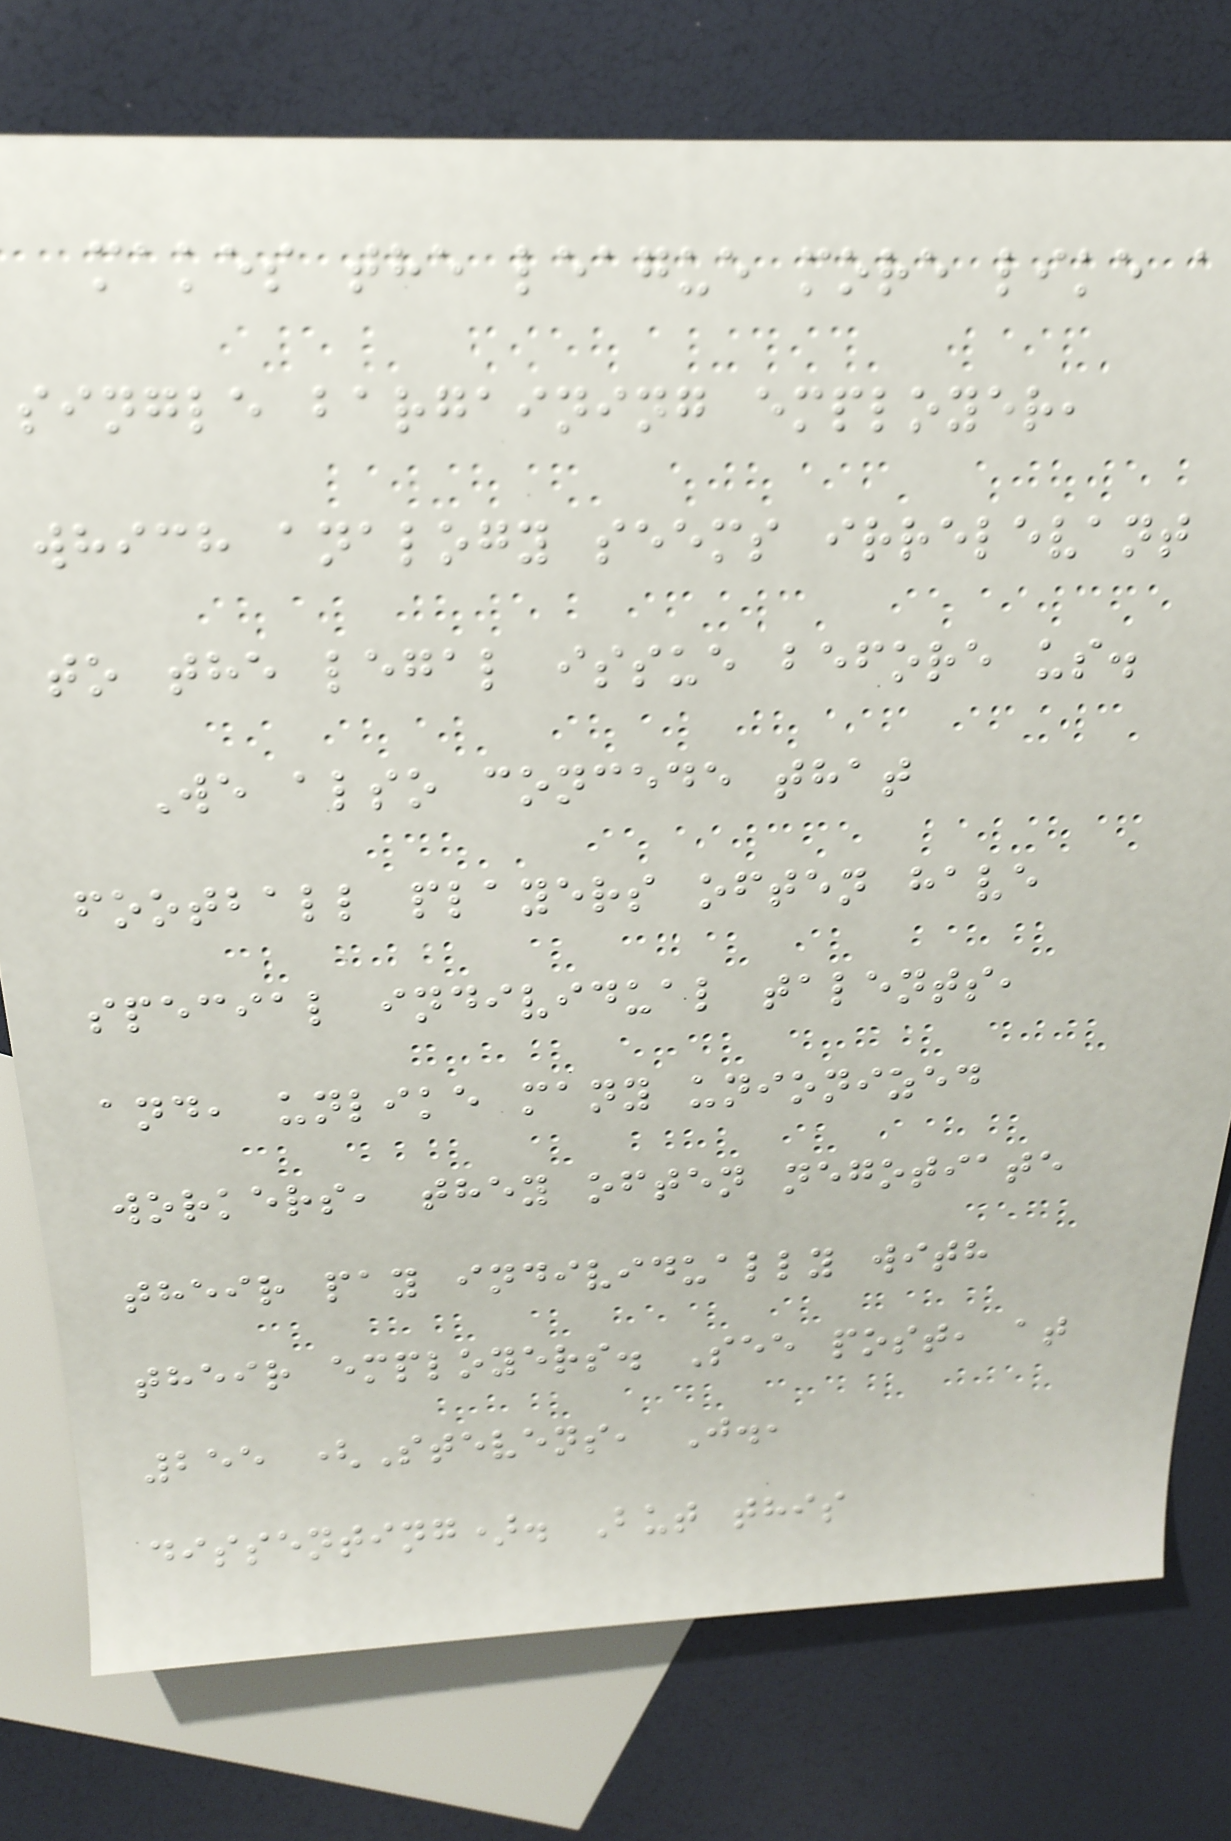makes the league more like a
single bargaining employer,
which analogy seems irrelevant
to the legal issue before us.
We also concede that
football players often have
special individual talents,
and, unlike many unionized
workers, they often negotiate
their pay individually with
their employers. See post, at
255 (Stevens, J.,
dissenting). But this
